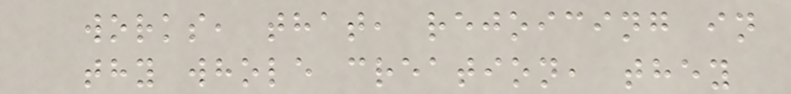works, that, rejoicing in
thy whole creation, they
